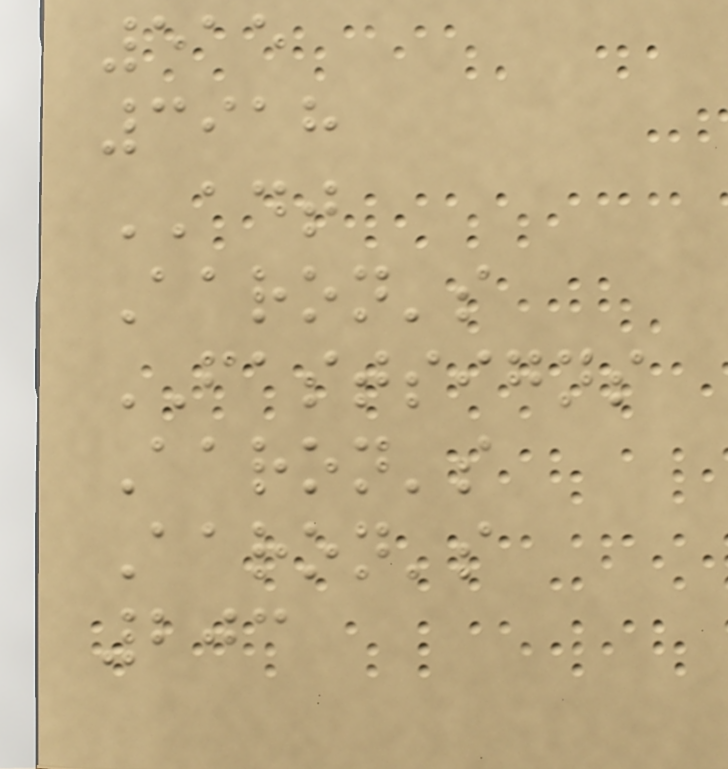515
3918
ADT
Aaron's
FASTSIGNS
Aaron's
Aaron's
203
